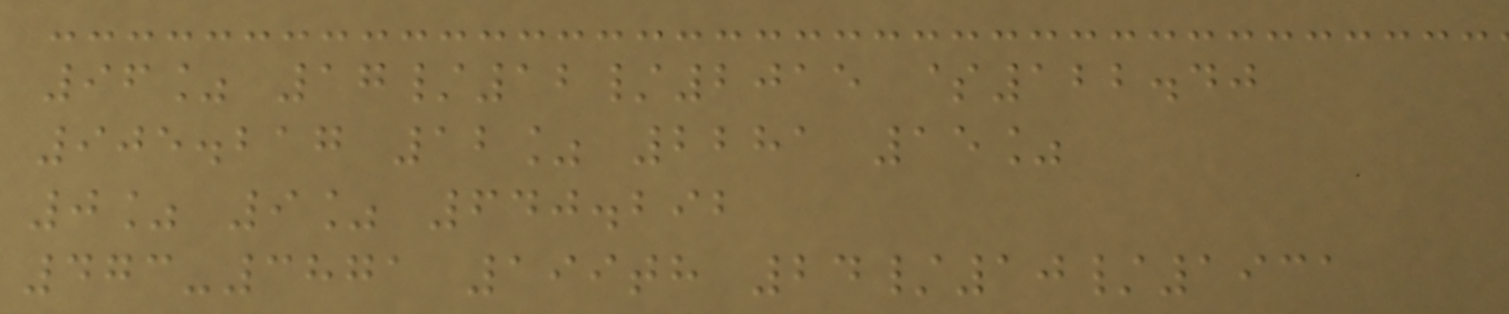96% 17/12/2015 $122.40
905.217 12% 2281 15%
0% 9% 640.292
473-3871 199th 24/10/1931
